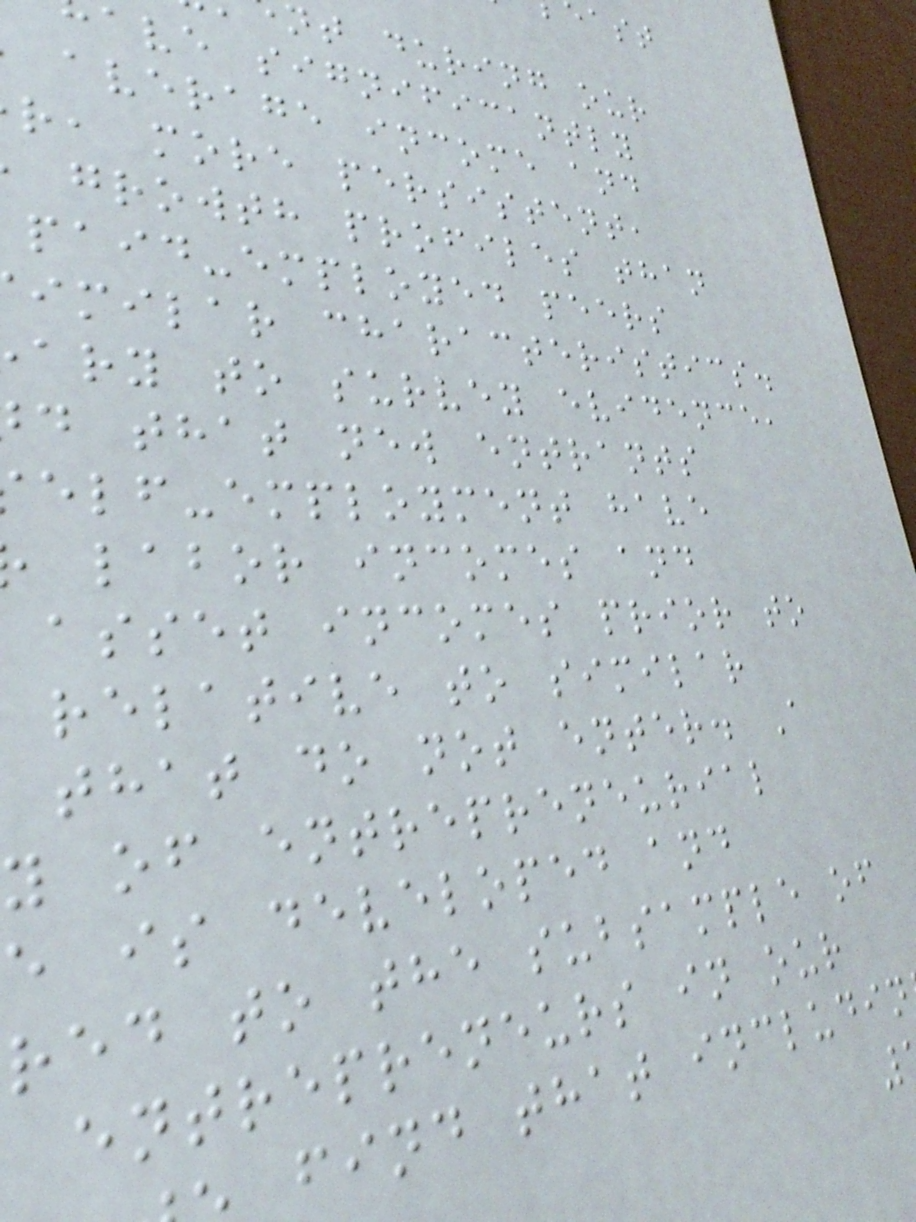nt during our
ave significantly
average income and
r, more persistent,
growth profiles than
paid-employed peers
imilar characteristics.
ary to survey evidence,
d that new entrants
elf-employment have
labor incomes and
asset incomes prior to
relative to similar
that do not enter. A
y of entrepreneurial
e is developed and
red to the subsample of
entrepreneurs in our
find that includin
